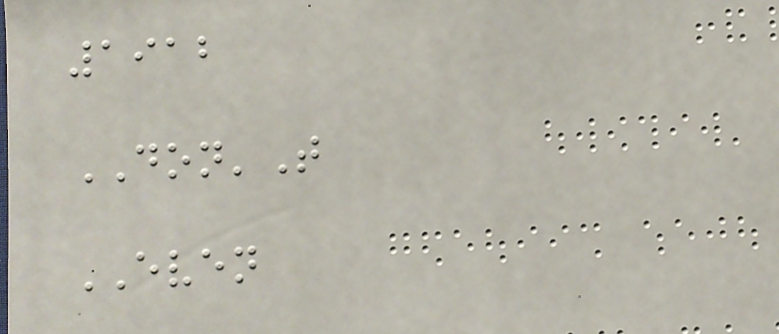1912
DON'T
EVEN
